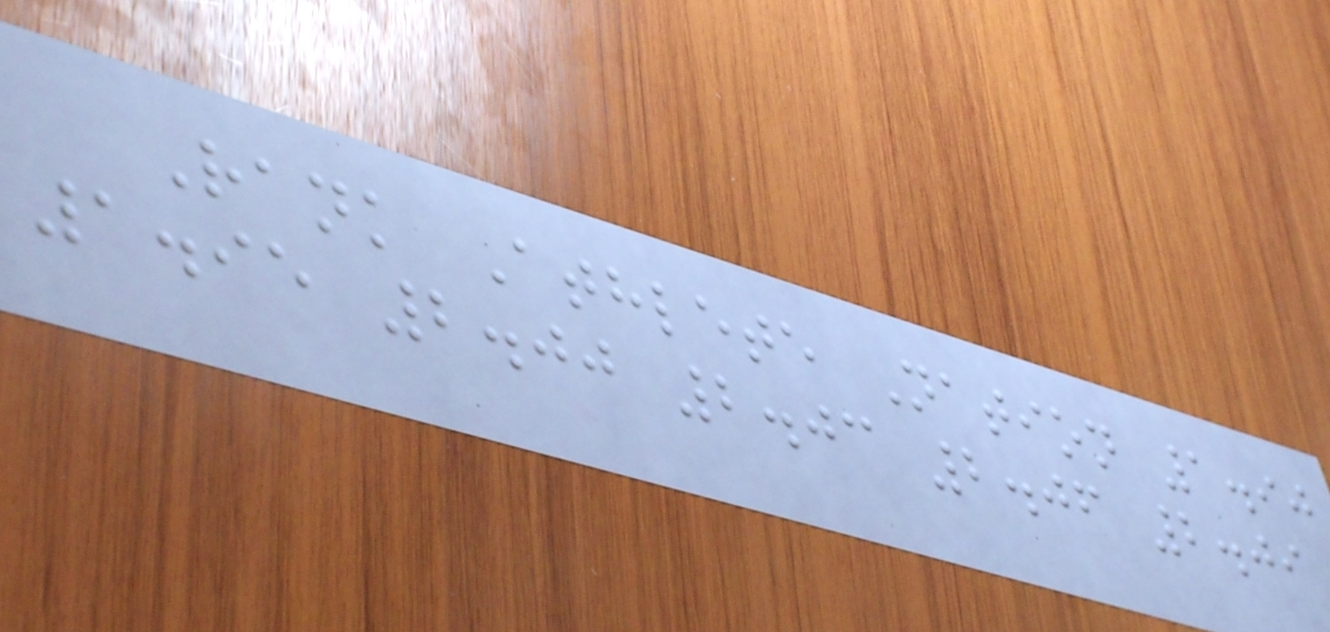Rank Athlete Nation 1.90
1.95 2.00 2.03 2.06 2.09
